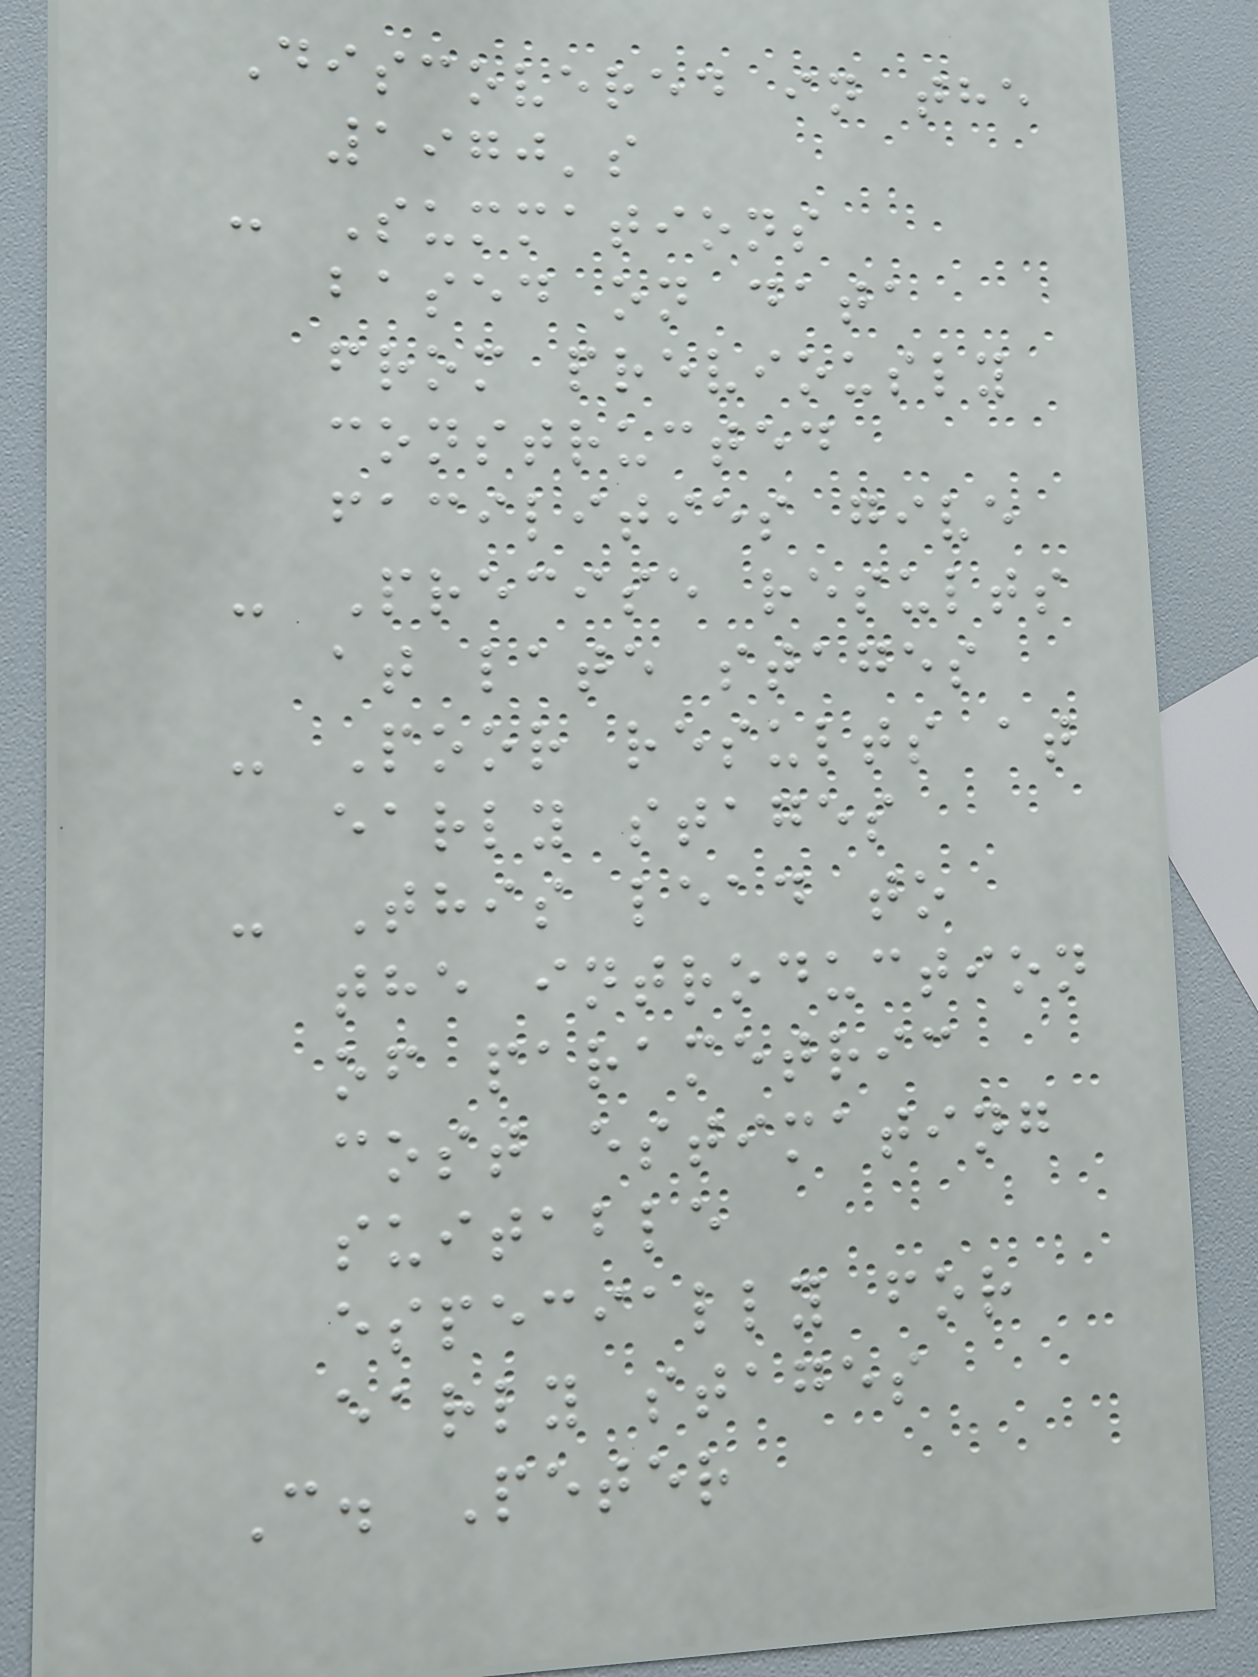Discovered in the
1970's
- Summations
based on data
from previously
constructed
facilities give
- Precise results
at late stages
- Poor results at
early stages
- This lead to
the introduction
of parametric
cost estimating
suitable
especially for
early stages
C. Peter
